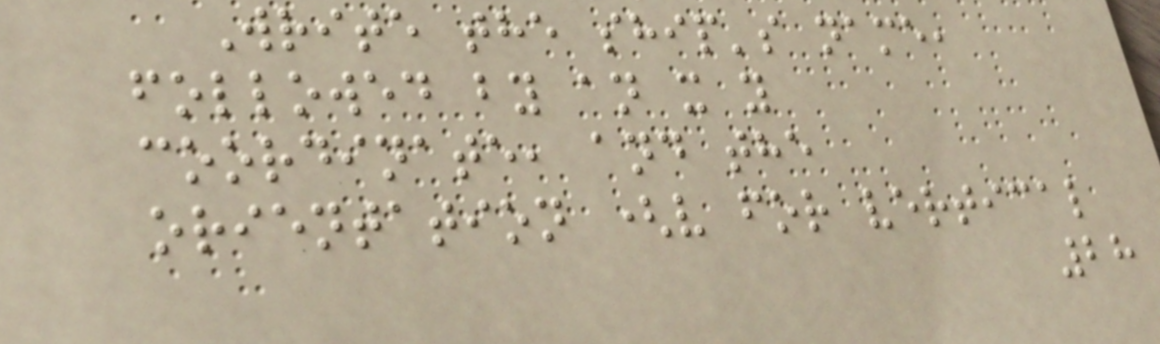Write the ship's name,
followed by an x y
coordinate, and the
orientation (v for vertical
28
